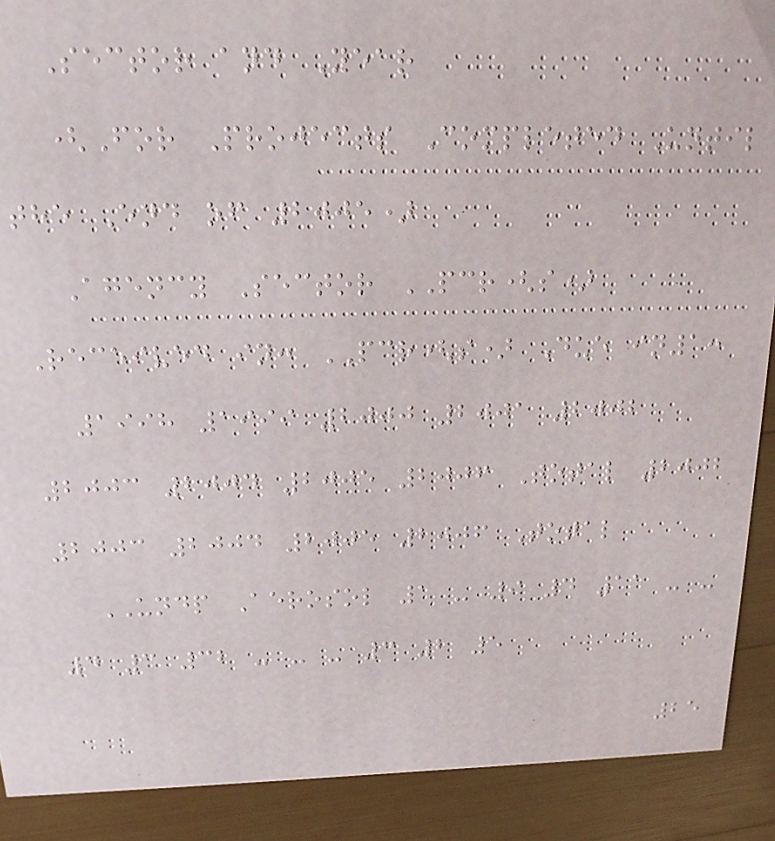Sector and Year
(For Projects Completed Until
the End of 2005)
Agency Sector PCR(s)
Received in: PCR(s) Due in1:
1998 1999 2000 2001 2002
2003 2004 2005 2006 Total 2002
2003 2004 2005 2006 Total
UNDP Aerosol 1 - 9 4 11 - -
4 3 32 - - - 3 2 5
25
